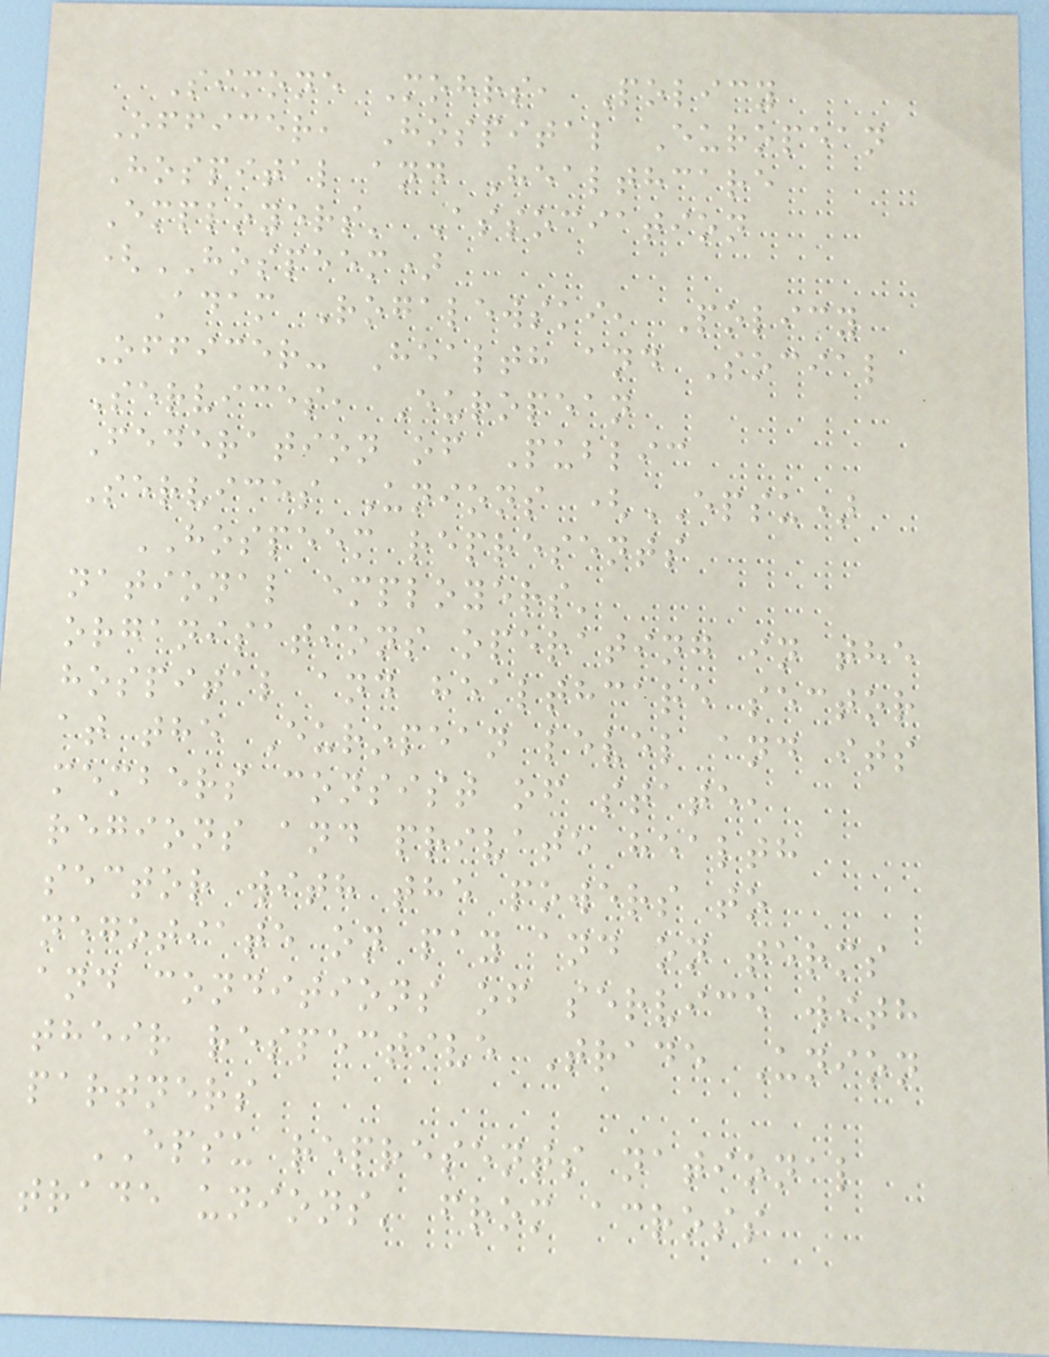Simone Mohrs, Policy
Officer, Hospital European
Hospital and Healthcare
Employers' Association
(HOSPEEM)
Adam Rogalewski, Policy
Officer- Health and Social
Services, European
Federation of Public
Services Unions (EPSU)
HOSPEEM represents
national employers'
organisations operating in the
hospital and healthcare sector
at the European level and its
members consist of state,
regions and private health
sector with the powers to
negotiate on pay and on terms
and conditions of service with
their respective Trade Union
partners
EPSU represents national
trade unions' from across
